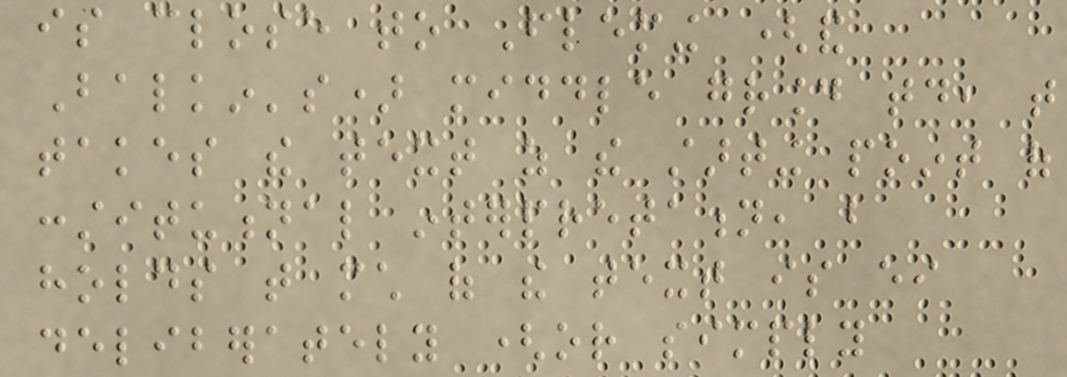is close to Fleming (and
Balkin's) middle ground today, that
takes the text as the starting point of
constitutional interpretation, but
holds that much of the text is either
deliberately (or simply
